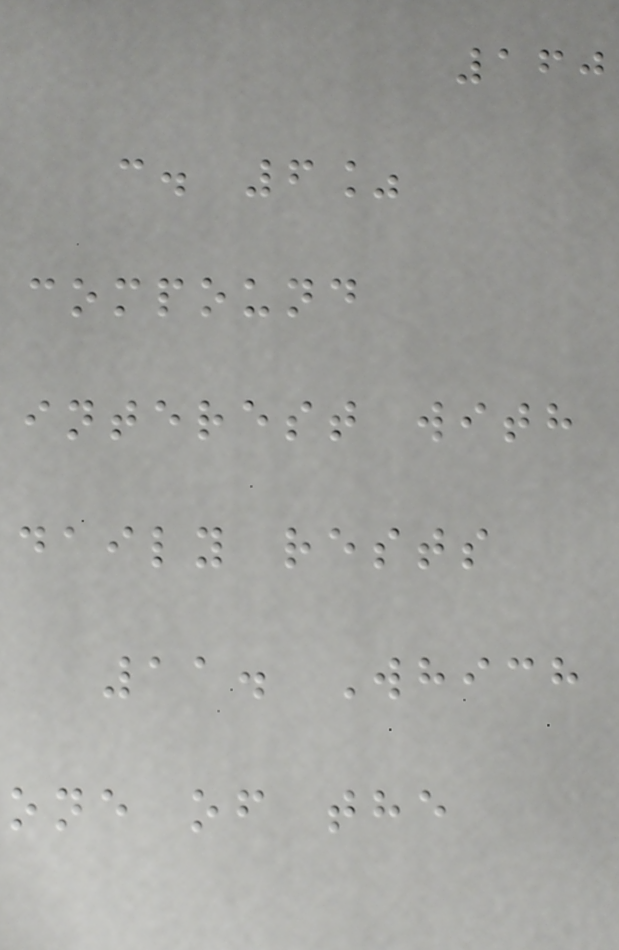160
c. 6%
compound
interest with
daily rests
11. Which
one of the
